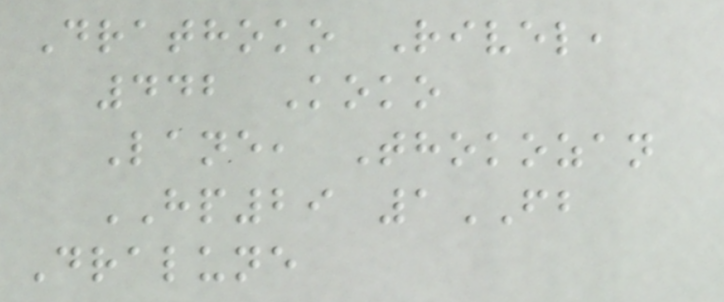Drathoko Rivel,
442 Koko
Lane, Thokozan
HP29 1FB
Dralune
